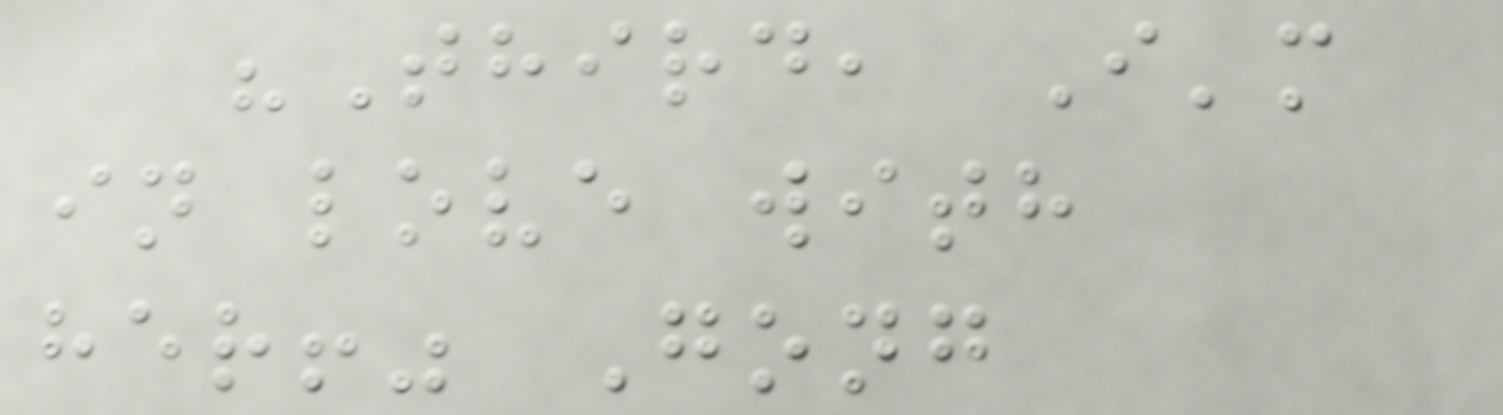"Third, I'm
in love with
her!" Gong
